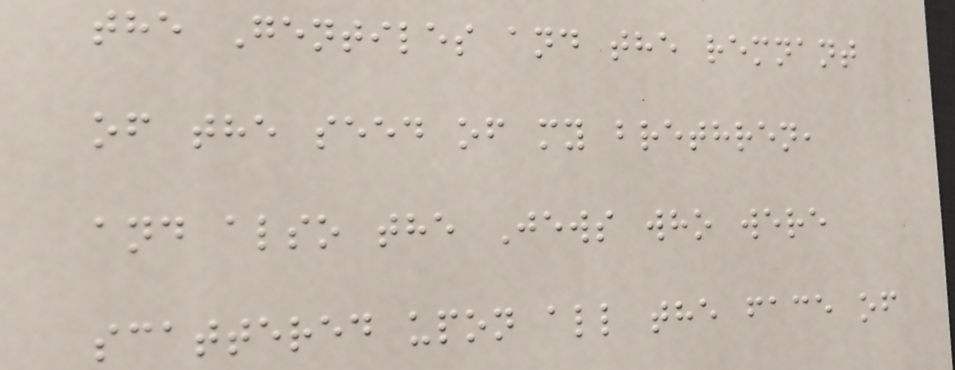the Gentiles and the remnant
of the seed of my brethren,
and also the Jews who were
scattered upon all the face of
